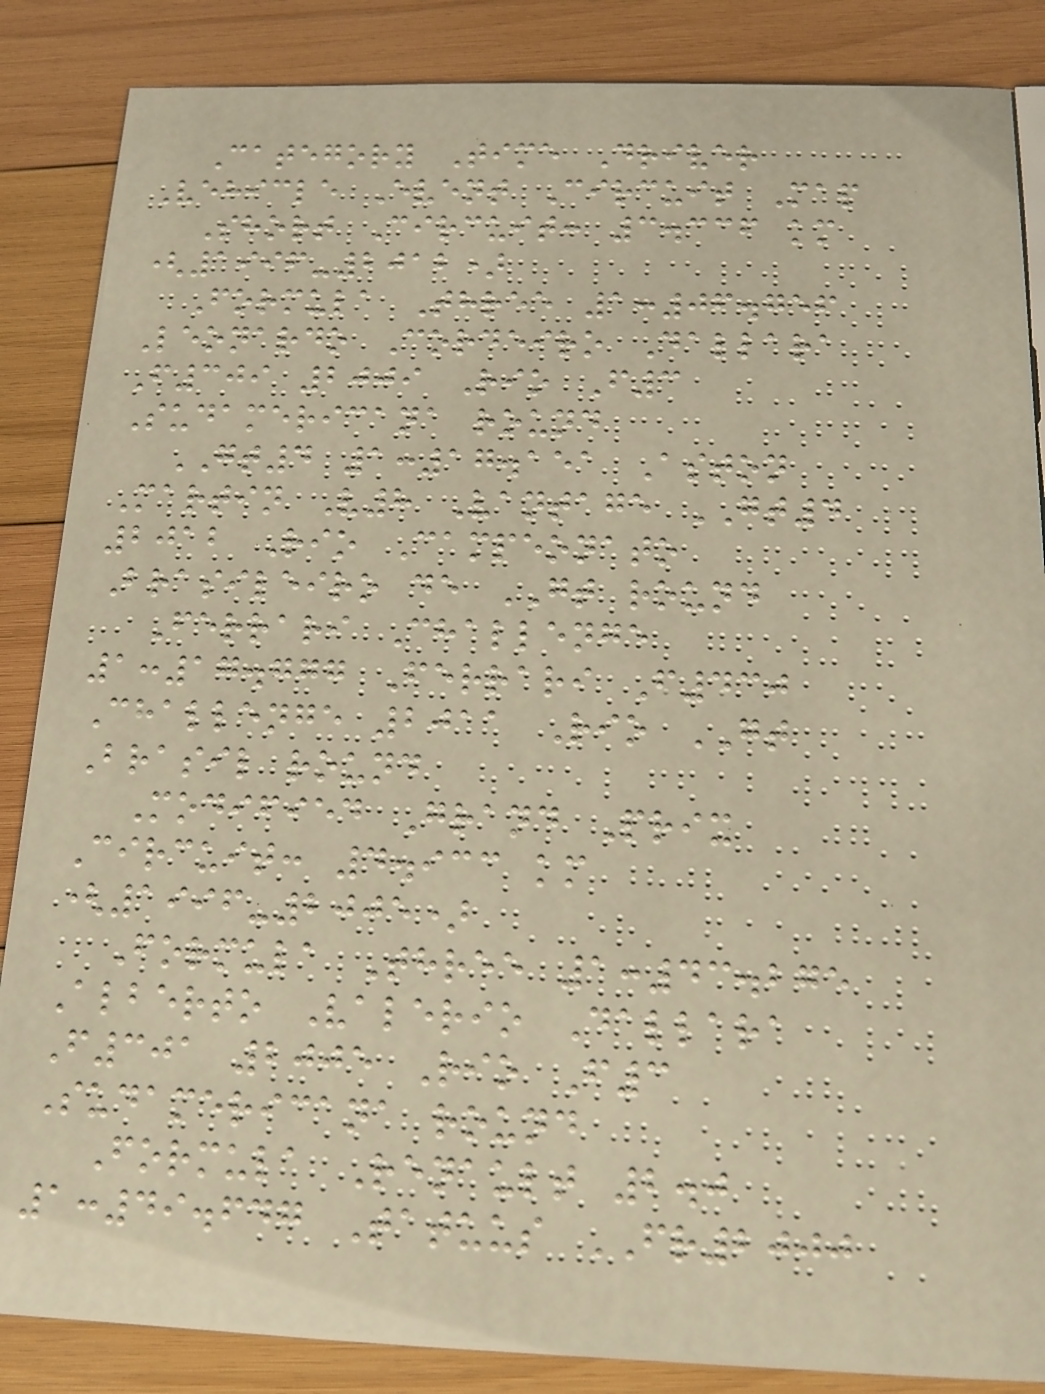Category Time Driver
Vehicle Event Circuit Map
Short Circuit: 3.336 km
(1996-2012)
Formula Three 1:06.756
Leonardo Cordeiro Dallara
F309 2009 Rio F3
Sudamericana round
GT4 1:17.151 Aston
Martin V8 Vantage GT4
2012 Rio Campeonato
Brasileiro de GT round
Ferrari Challenge
1:17.777 Ferrari F430
Challenge 2011 Rio GT
Brasil round
Modified Grand Prix
Circuit: 4.933 km
(1996-2005)
Formula Three 1:43.275
Alberto Valerio Dallara
F301 2005 Rio F3
Sudamericana round
Formula Renault 2.0
1:49.647 Tatuus FR2000
